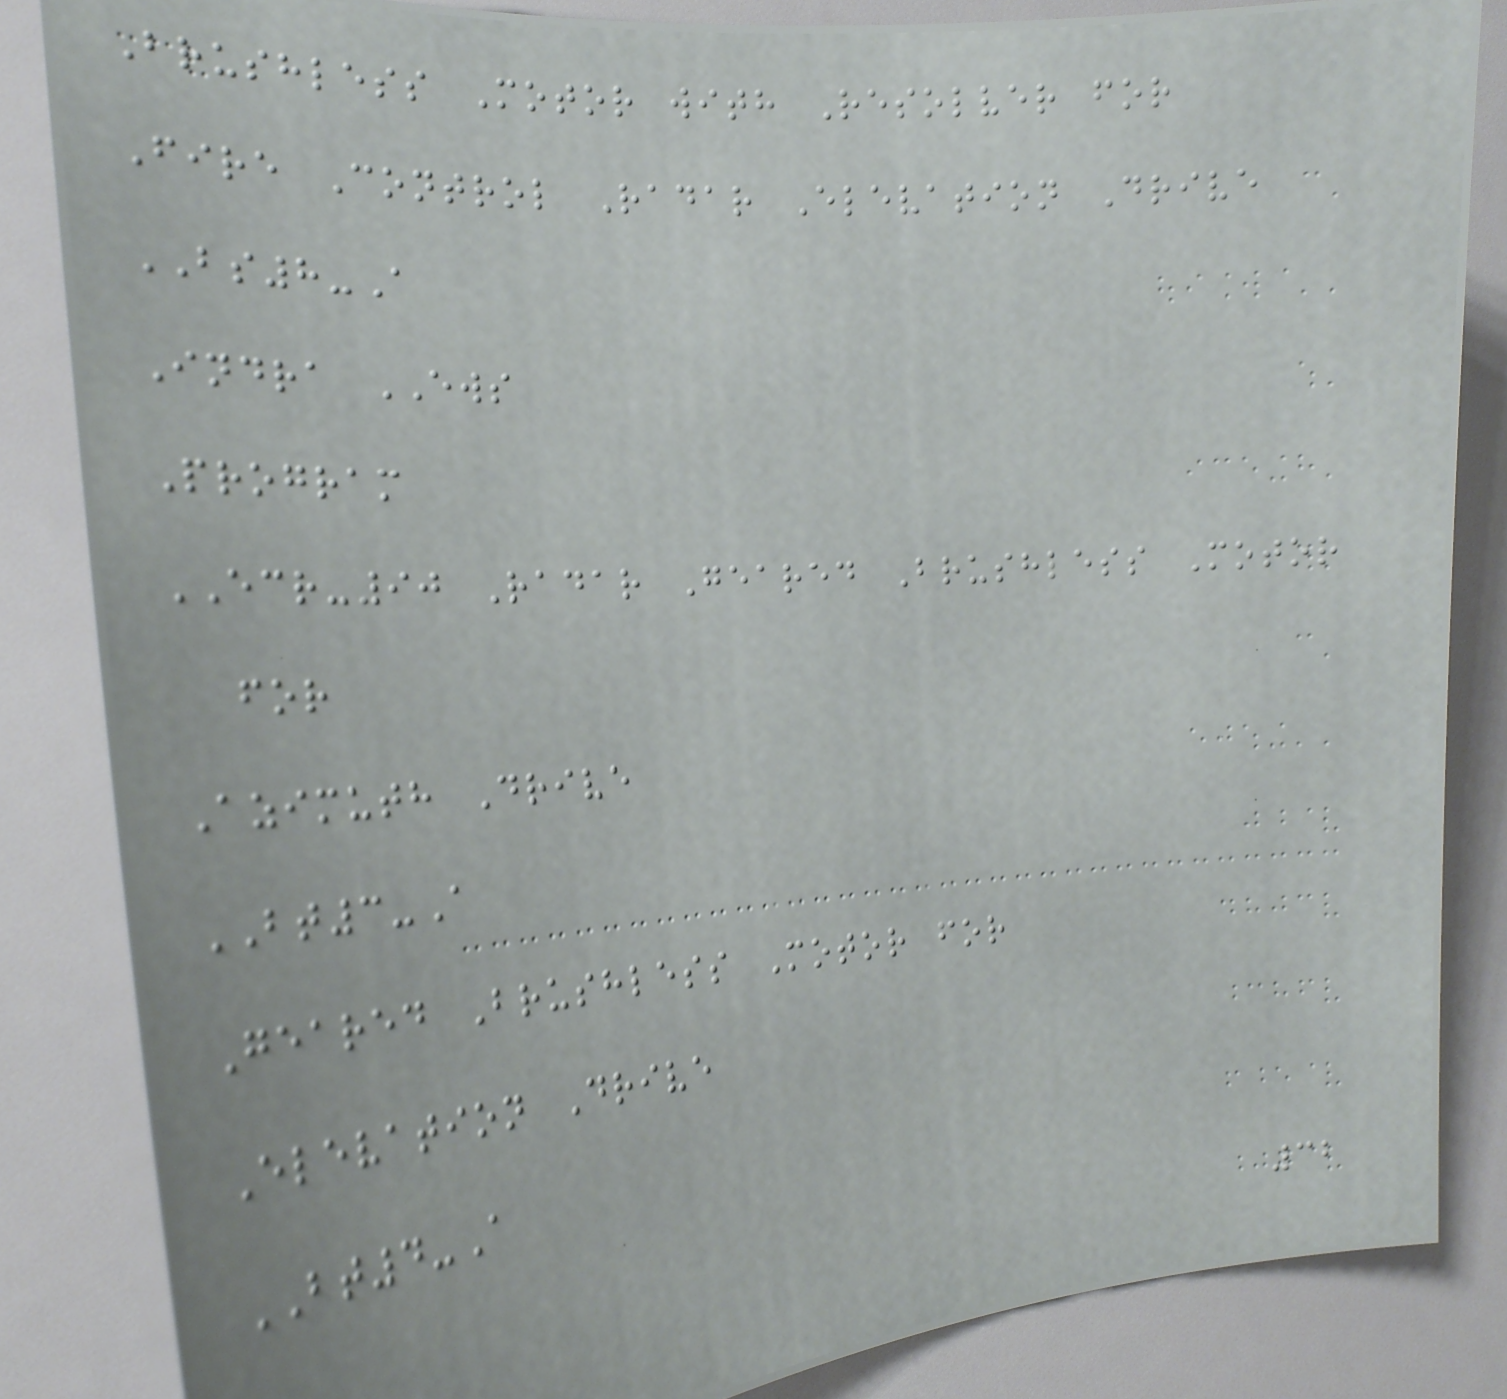Brushless Motor with Resolver for
Fire Control Radar Elevation Drive
BS8-A
Indra EWS
Program
ECR-90 Radar Geared Brushless Motor
for
Azimuth Drive
BT3-A
Geared Brushless Motor for
Elevation Drive
BT4-A
32
